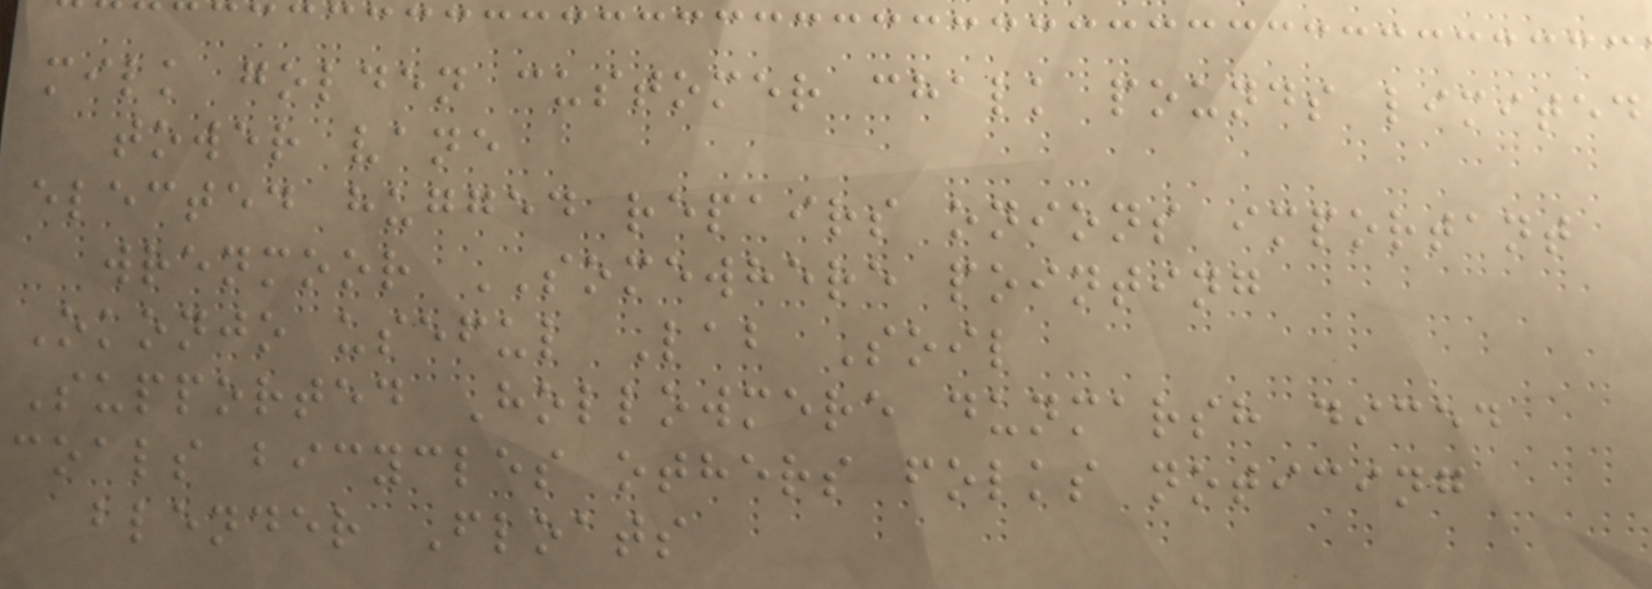milk golden customer chalk pounds limited
tower vane
elected hugged repairs onions important
wrenmoor SOMEWHERE pointing
Okonjo useful Lab Soil
Supported Hollowmere dunmarsh diced
coals bicycles others folks noticing
blender Floats
